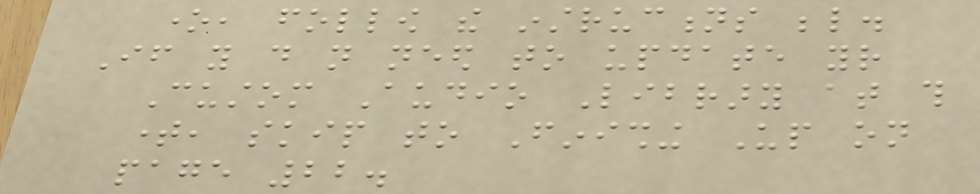one, follow the instructions below.
If you do not need to update your
Custom Audio Library at this
time, skip to Finishing Up on
page 22.
